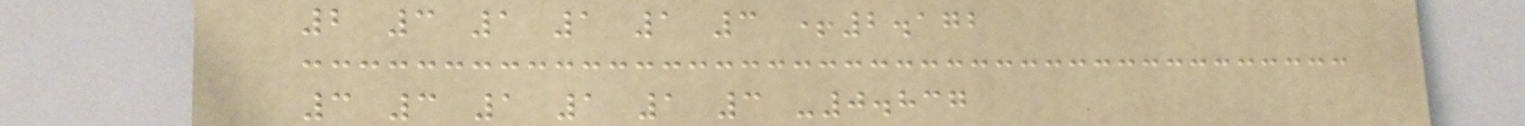2 3 1 1 1 3 +2.172
3 3 1 1 1 3 -0.837
